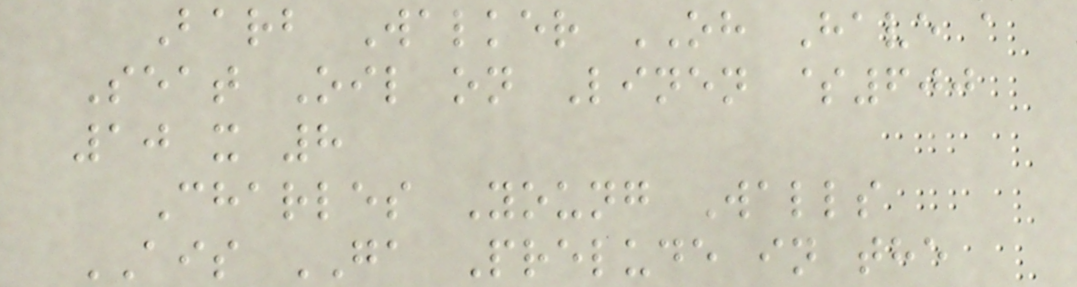Barb Walker OH Have a
Seat Oil on Linen $600
10 x 8
Charles Young Walls
AIS GA Prelude in the
